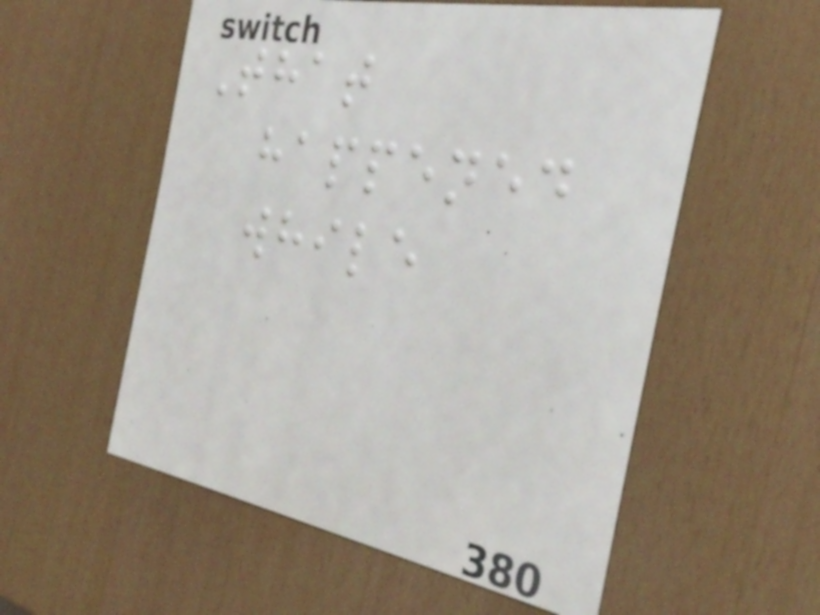That
happened
while
